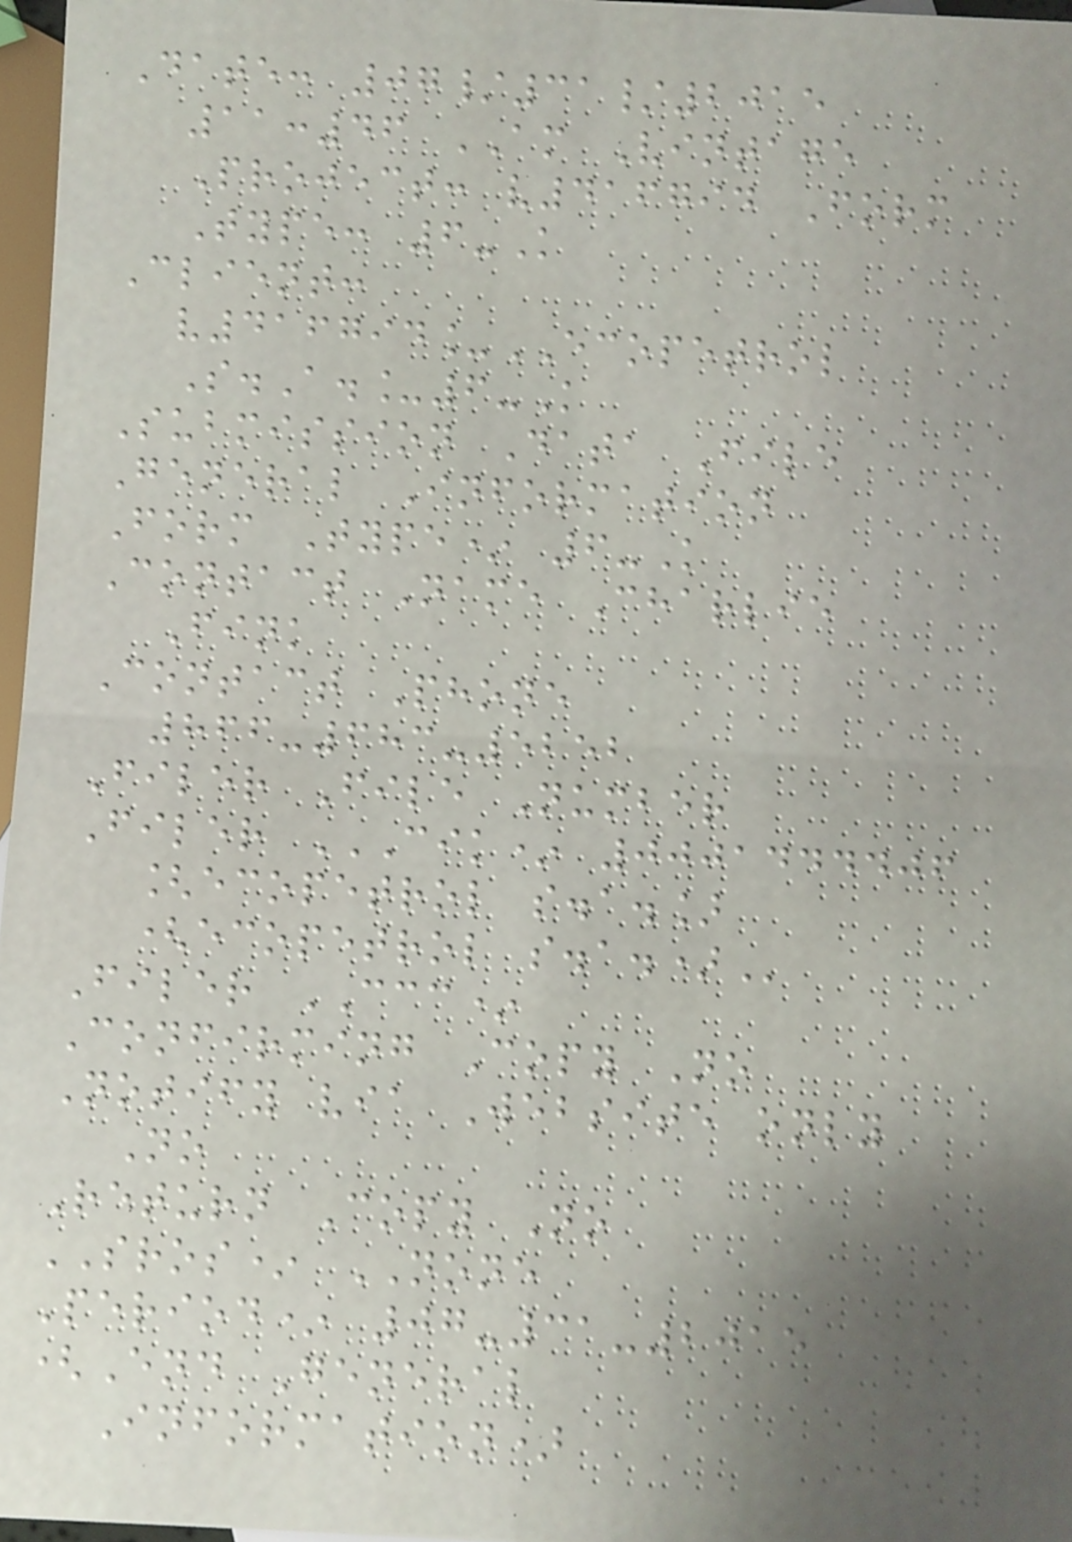Date: 07/31/2015
11:46 AM Vintage
Project: v416794 Form
Type: 6-K
Client:
v416794_ECOPETROL
S.A._6-K
Submission Data File
General Information
Form Type* 6-K
Contact Name Charlie
Fink
Contact Phone
866-683-5252
Filer File Number
Filer CIK* 0001444406
[ECOPETROL S.A.]
(ECOPETROL S.A.)
Filer CCC*
Confirming Copy No
Notify via Website only
No
Return Copy No
SROS* NONE
Period* 07-31-2015
(End General
Information)
